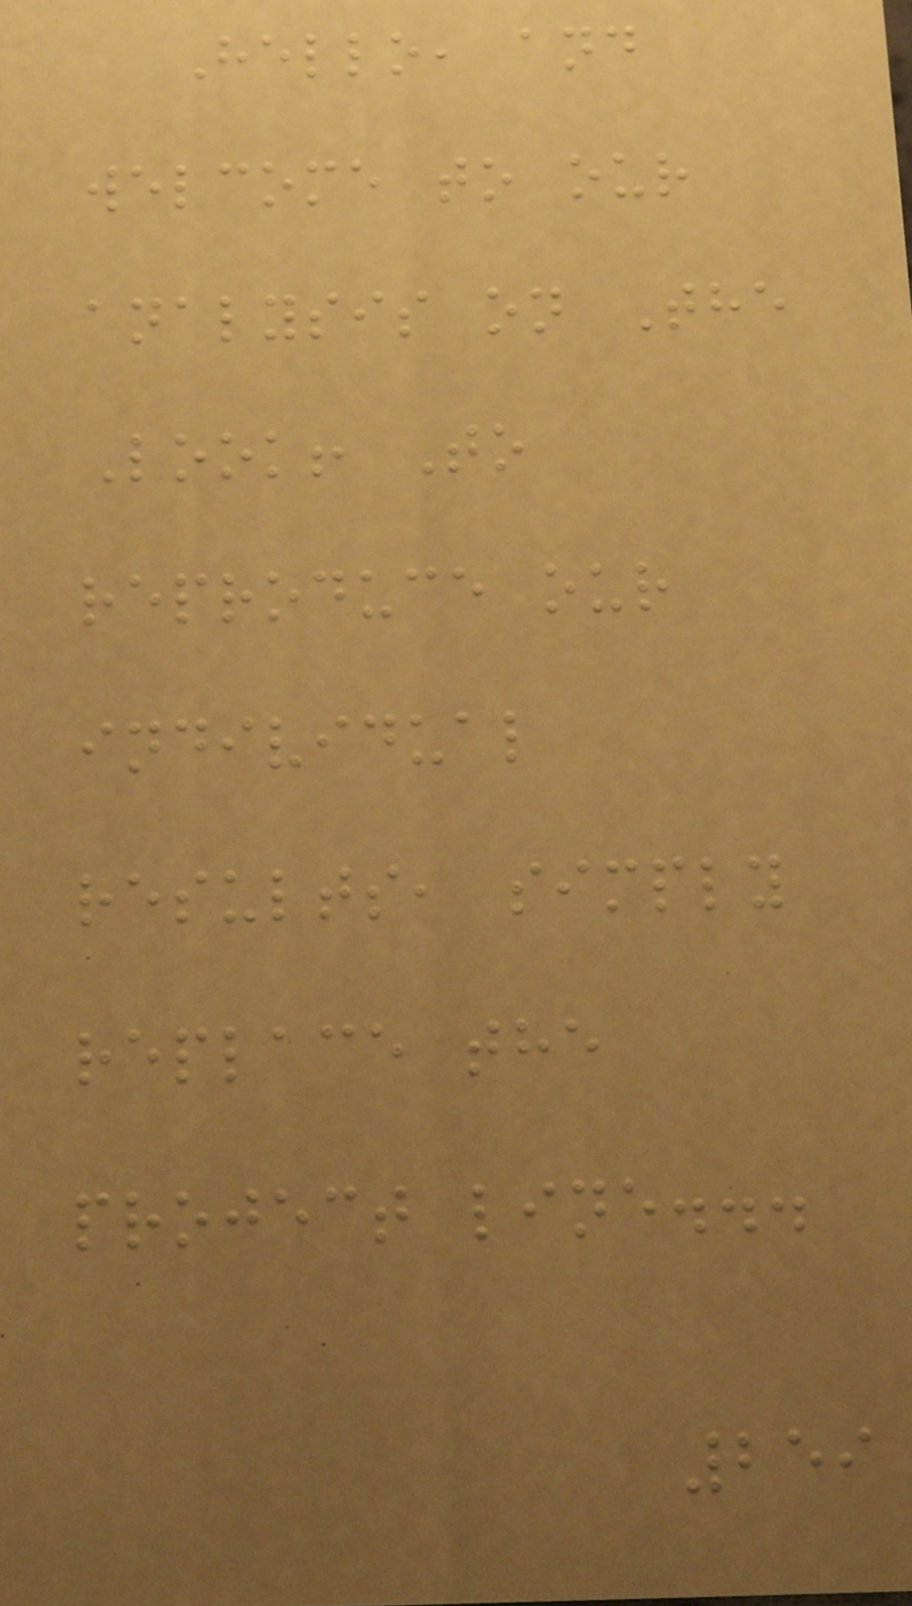Hello, and
welcome to our
analysis on The
Look! To
reproduce our
individual
results, simply
replace the
project line...
259
